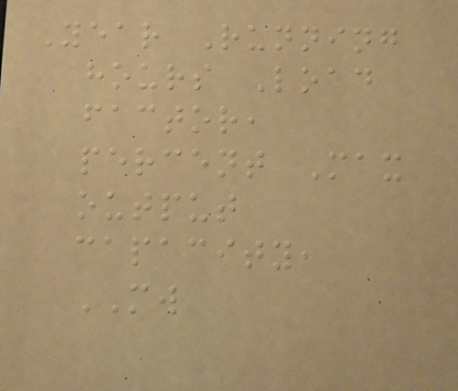Year Running
hours Load
factor,
percent Max
output
capacity,
MW
